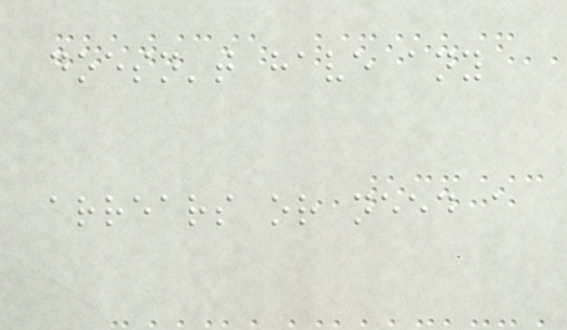doesn't have any
arrears or need a
